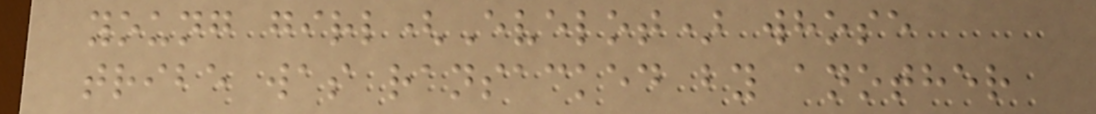young girl(Evelot) whose
tribe was ransacked by another
